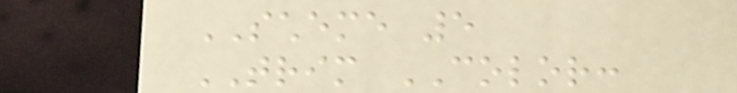SCHEME 5
TRIM COLOR:
